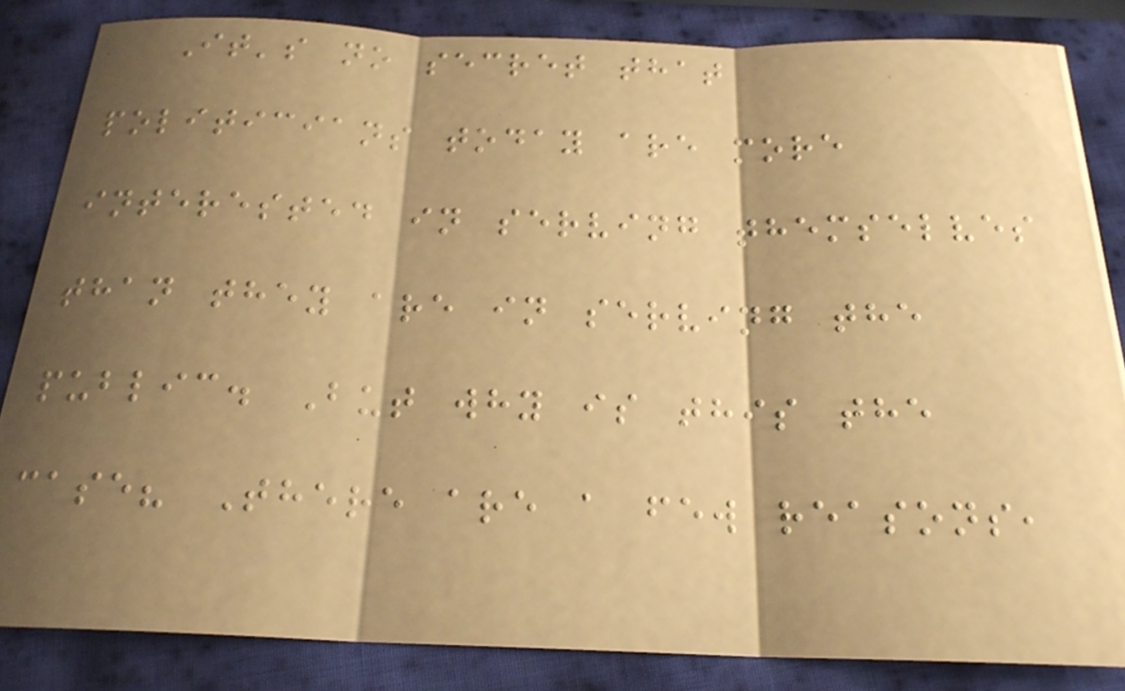It's no secret that
politicians today are more
interested in serving themselves
than they are in serving the
public. But why is this the
case? There are a few reasons,
